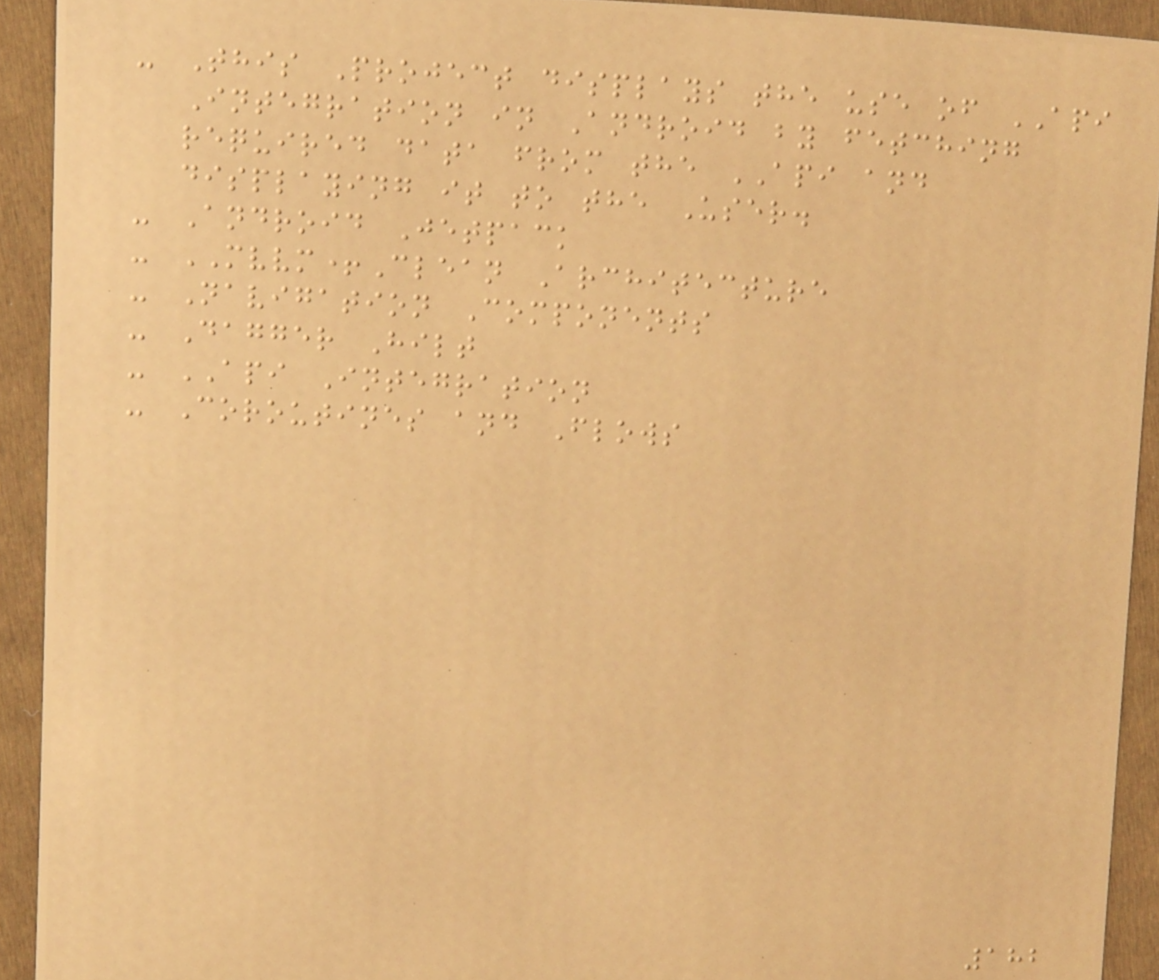- This Project displays the use of API
Integration in Android by fetching
required data from the API and
displaying it to the User.
- Android Jetpack
- MVVM+Clean Architecture
- Navigation Components
- Dagger Hilt
- API Integration
- Coroutines and Flows
182
